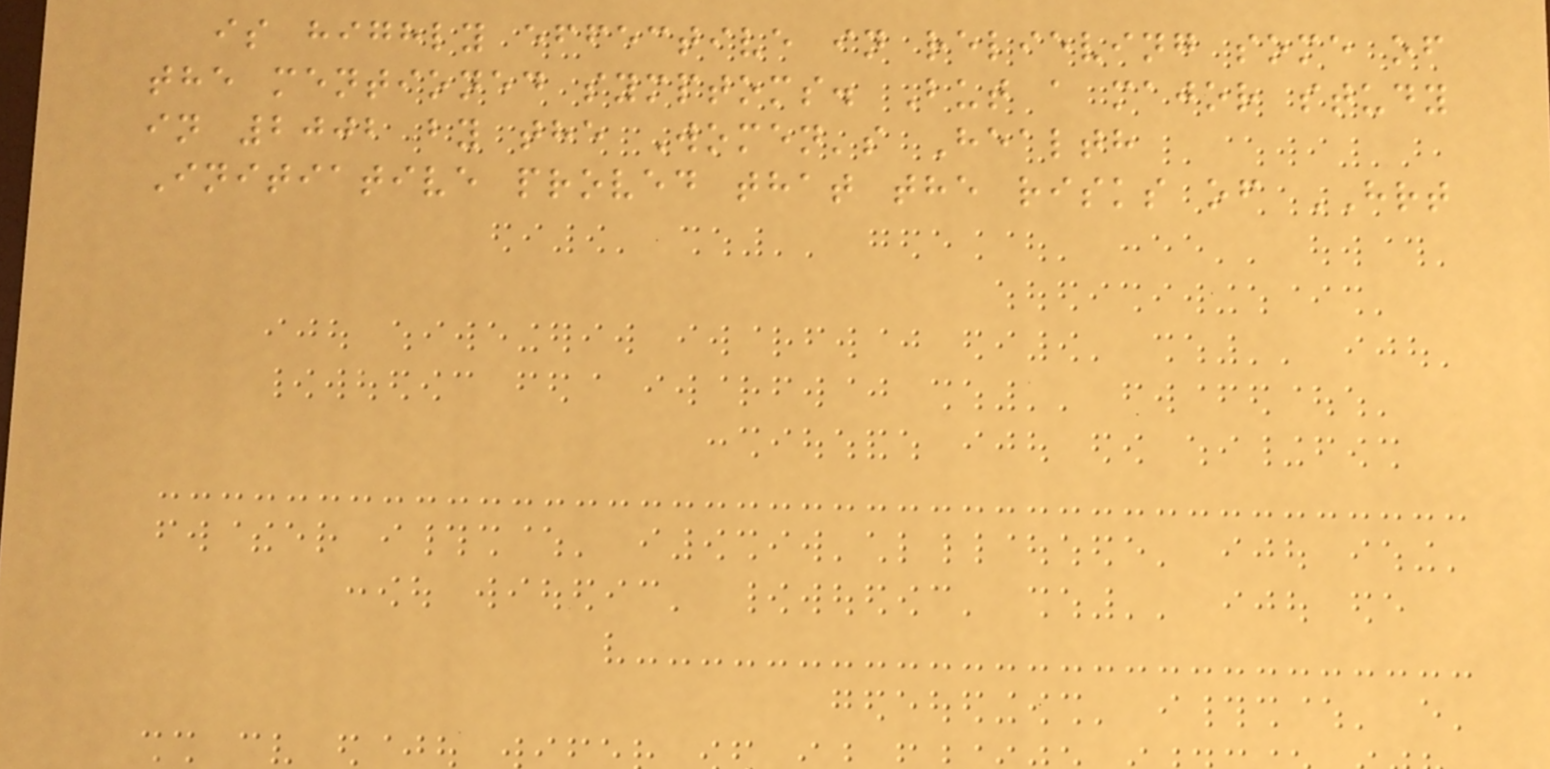is highly effective in relieving some of
the mentioned symptoms. But a major study
in 2002 by the Women's Health
Initiative proved that the risks of HRT
